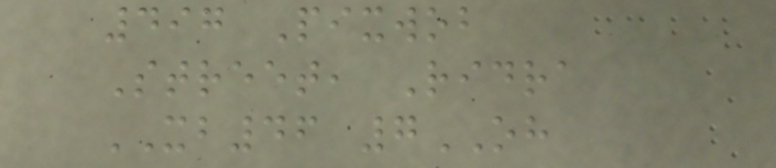497 Pixwob
Street, Ridra
XB46 7OH
